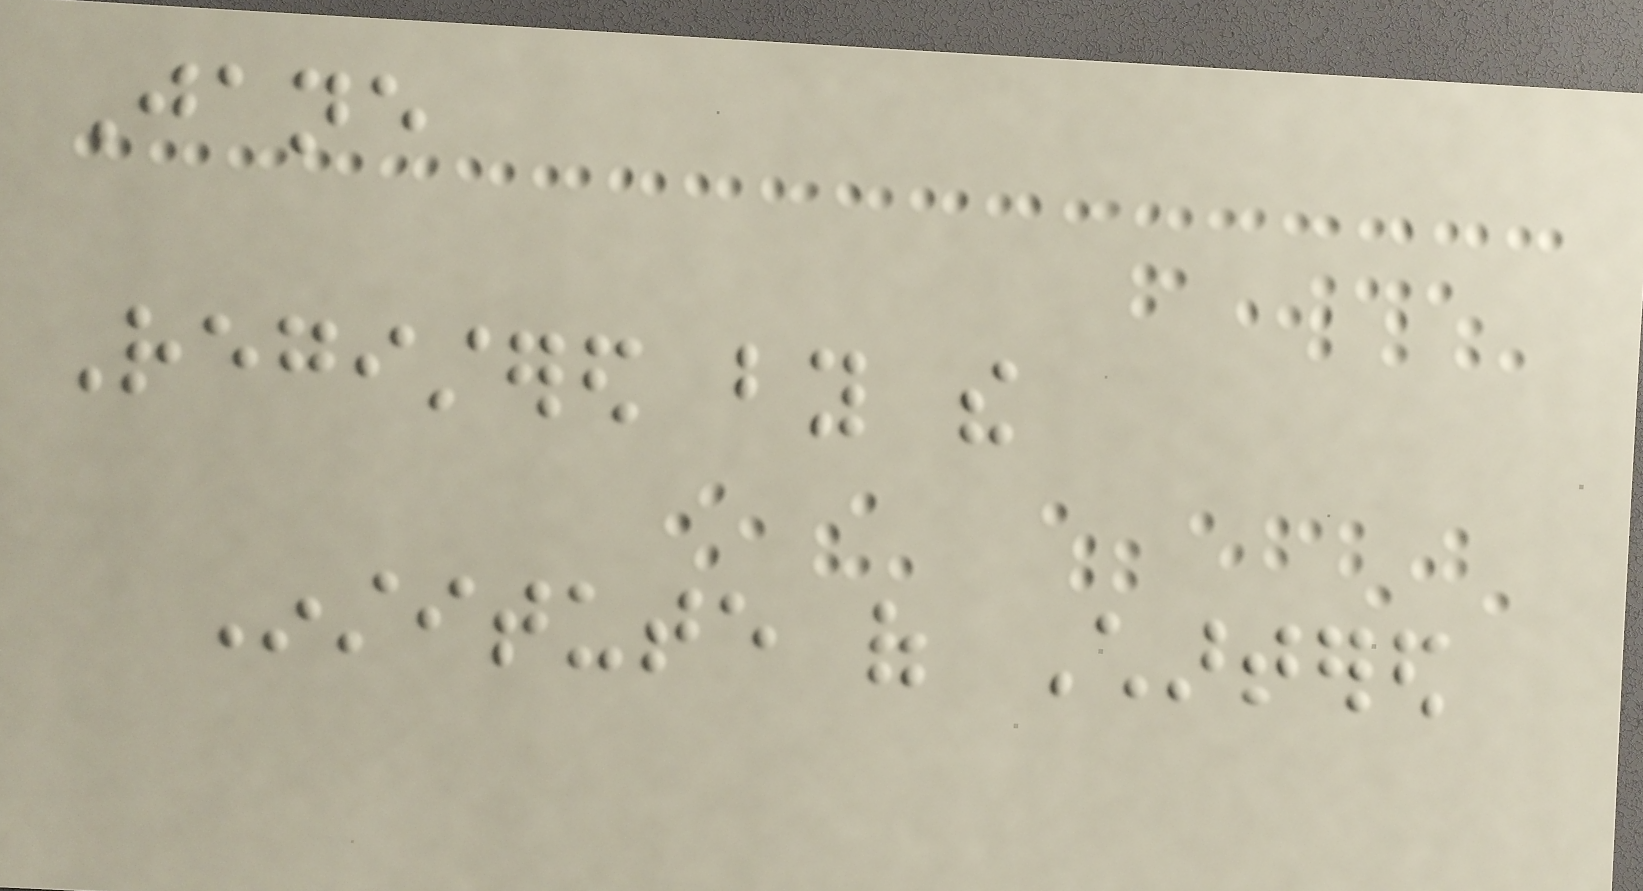Jane
Registered by the
Institute of Chartered
